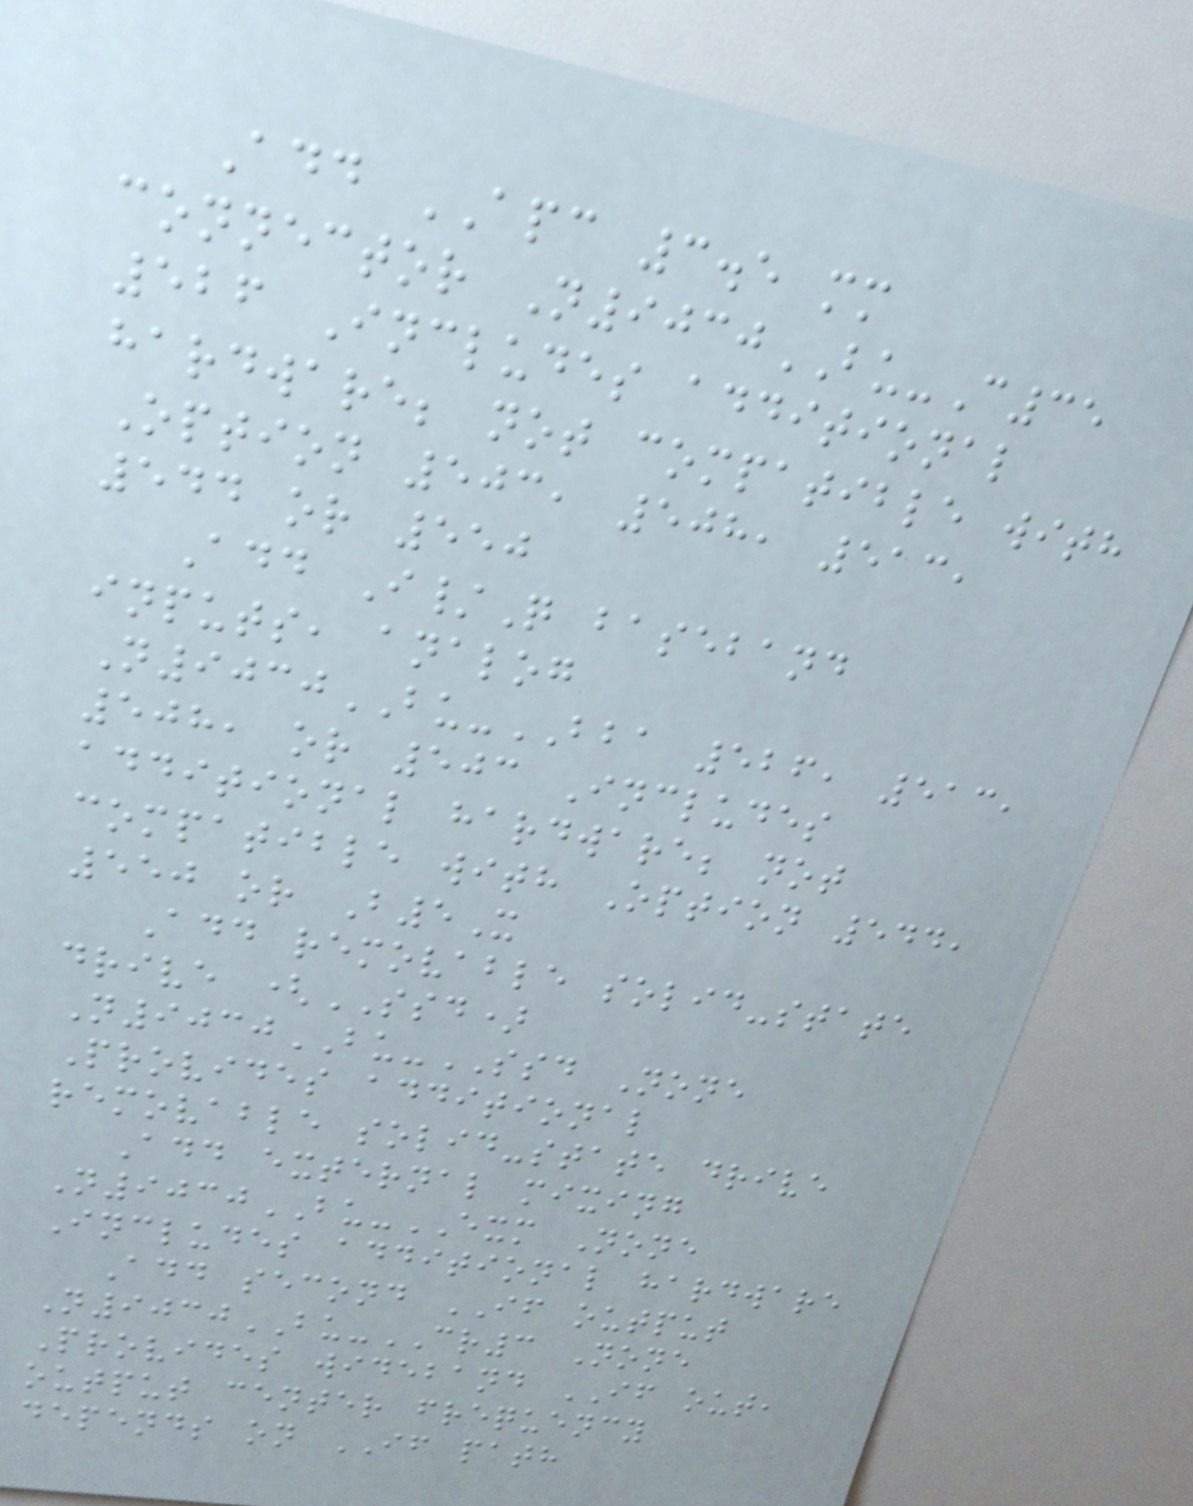Add APC 3.5 mm
connector N9030BU-C35
526 Includes additional
hardware; not compatible with
Option 503, 508, 513,
544 or 550
Add I/Q baseband
inputs, analog
N9030BU-BBA 526, 513,
508, or 503 Includes
additional hardware; not
compatible with Option 544,
550 or B5X
Add removable solid-state
drive (SSD)
N9030BU-SSD None
Provides additional
removable solid-state drive
Add external mixing
N9030BU-EXM None
Includes additional hardware
Add second IF output
N9030BU-CR3 None
Provides wideband IF out,
output center frequency
depends on IF path
